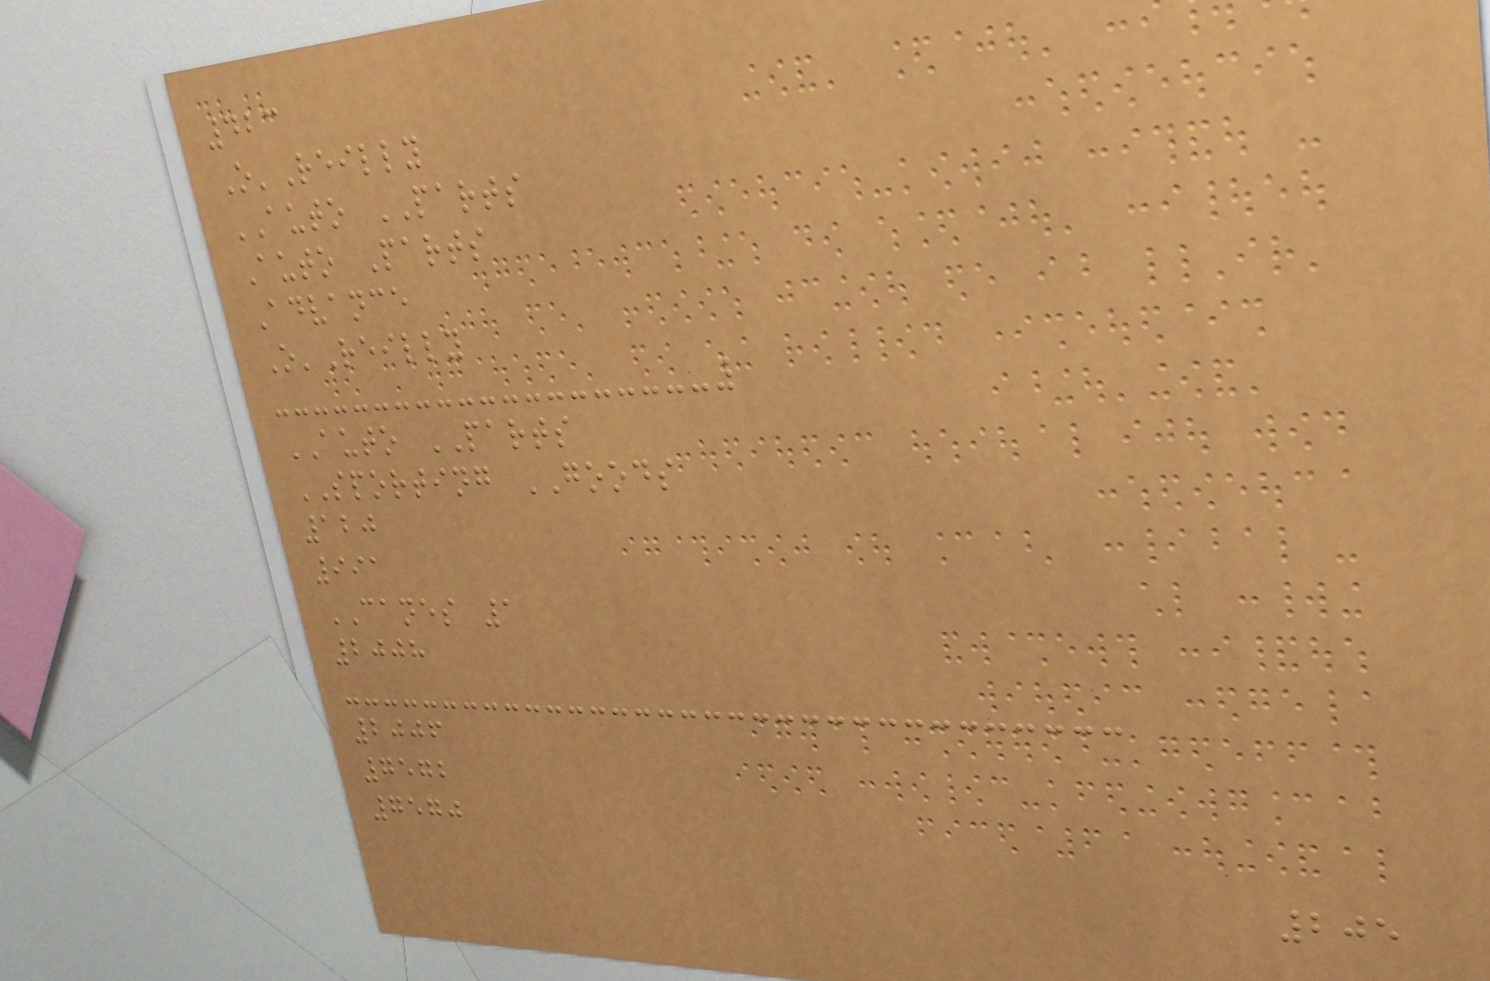423
O'Reilly
AUTO PARTS
Auto Parts
Advance
O'Reilly
AUTO PARTS
SPORTING GOODS
120
991
CANES 1
2008
2006
7572
7570
205
